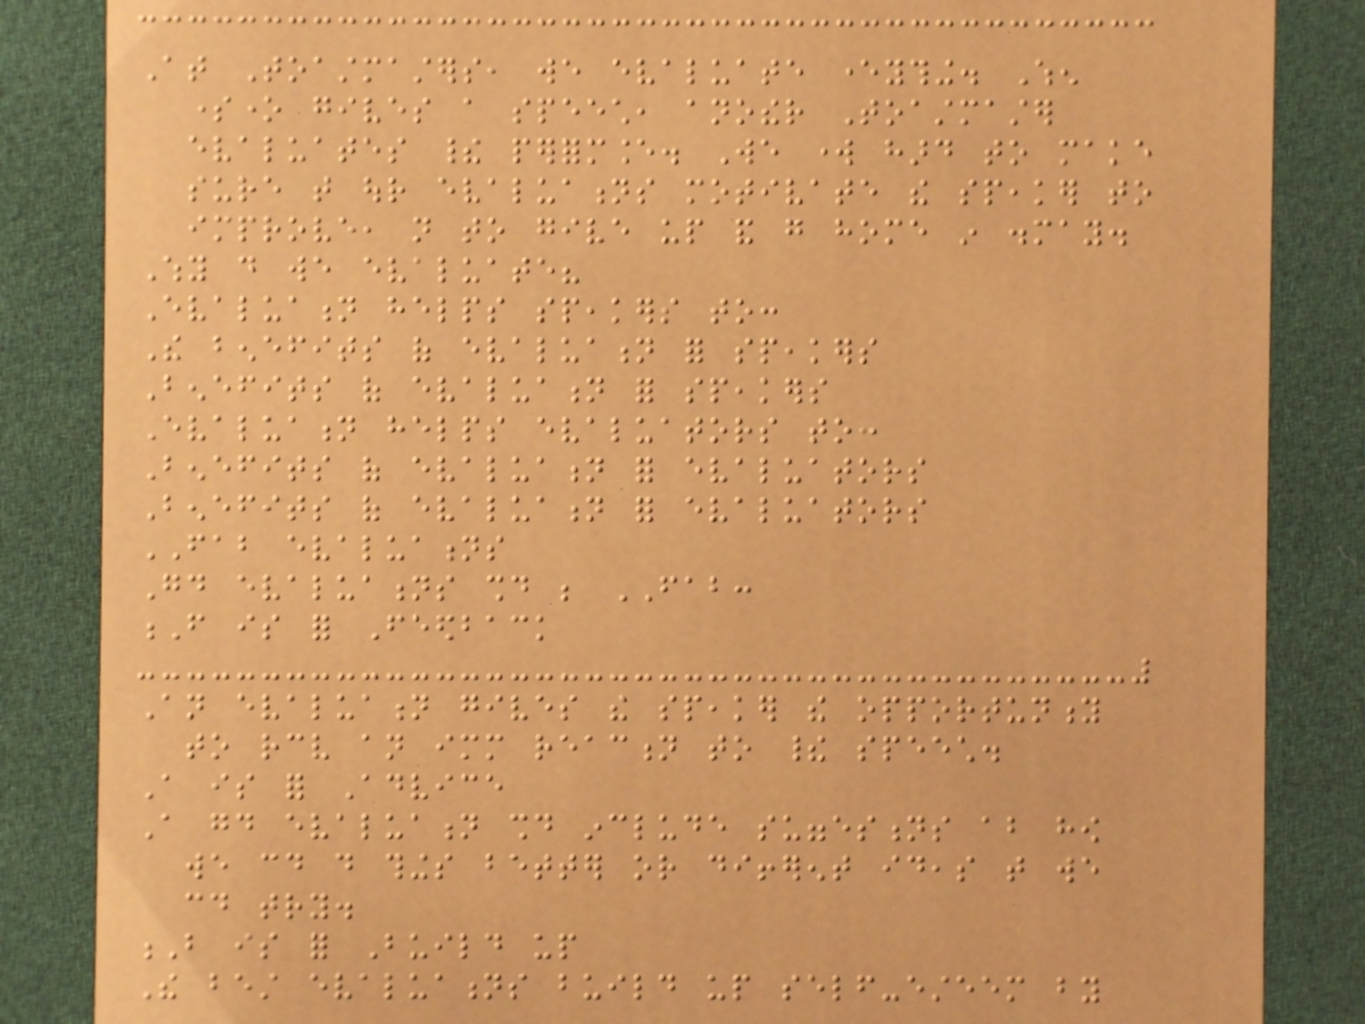At Toastmasters, we evaluate everything. When
someone gives a speech, another Toastmaster
evaluates their performance. We work hard to make
sure that our evaluations motivate the speaker to
improve, not to give up and go home in dismay.
Why do we evaluate?
Evaluation helps speakers to:
The benefits of evaluation for speakers
Benefits of evaluation for speakers
Evaluation helps evaluators to:
Benefits of evaluation for evaluators
Benefits of evaluation for evaluators
FAB evaluations
Good evaluations should be FAB:
F is for Feedback
An evaluation gives the speaker the opportunity
to receive an immediate reaction to their speech.
A is for Advice
A good evaluation should include suggestions about how
we could do things better or different ideas that we
could try.
B is for Build up
The best evaluations build up self-esteem by
